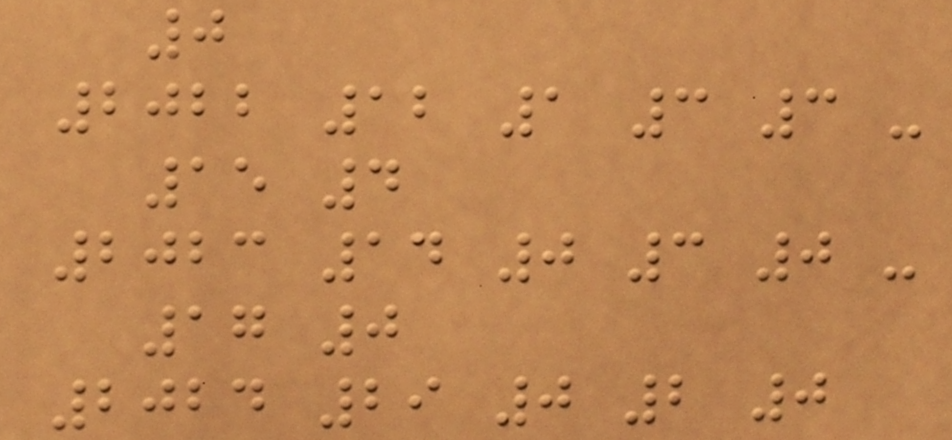0
2022 12 1 3 3 -
15 4
2023 14 0 3 0 -
17 0
2024 29 0 2 0
